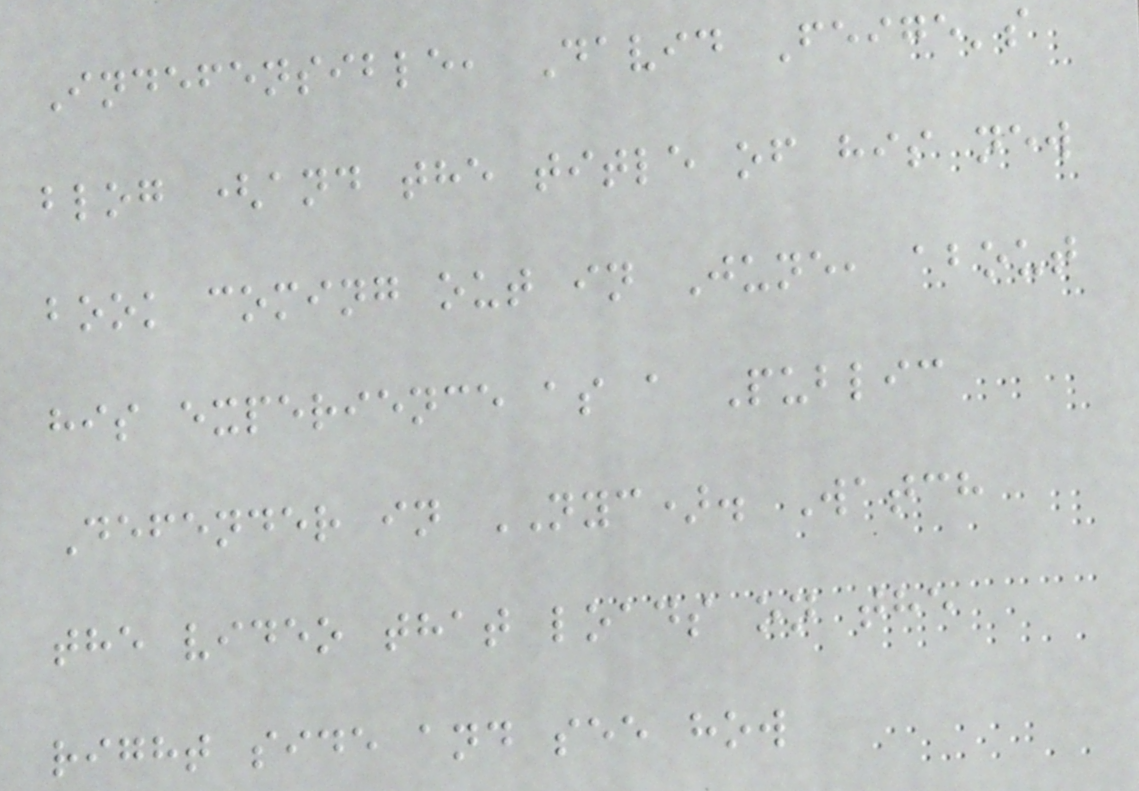Indefensible, David Feige's
blog (and the title of his new
book coming out in June, about
his experience as a Public
Defender in NYC). Watch
the video that loads on the
right side and see how
